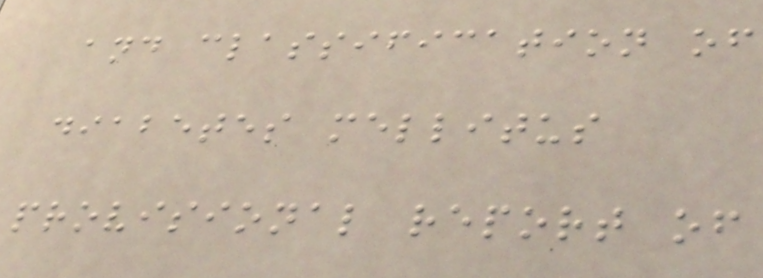and classification of
diabetes mellitus
provisional report of
